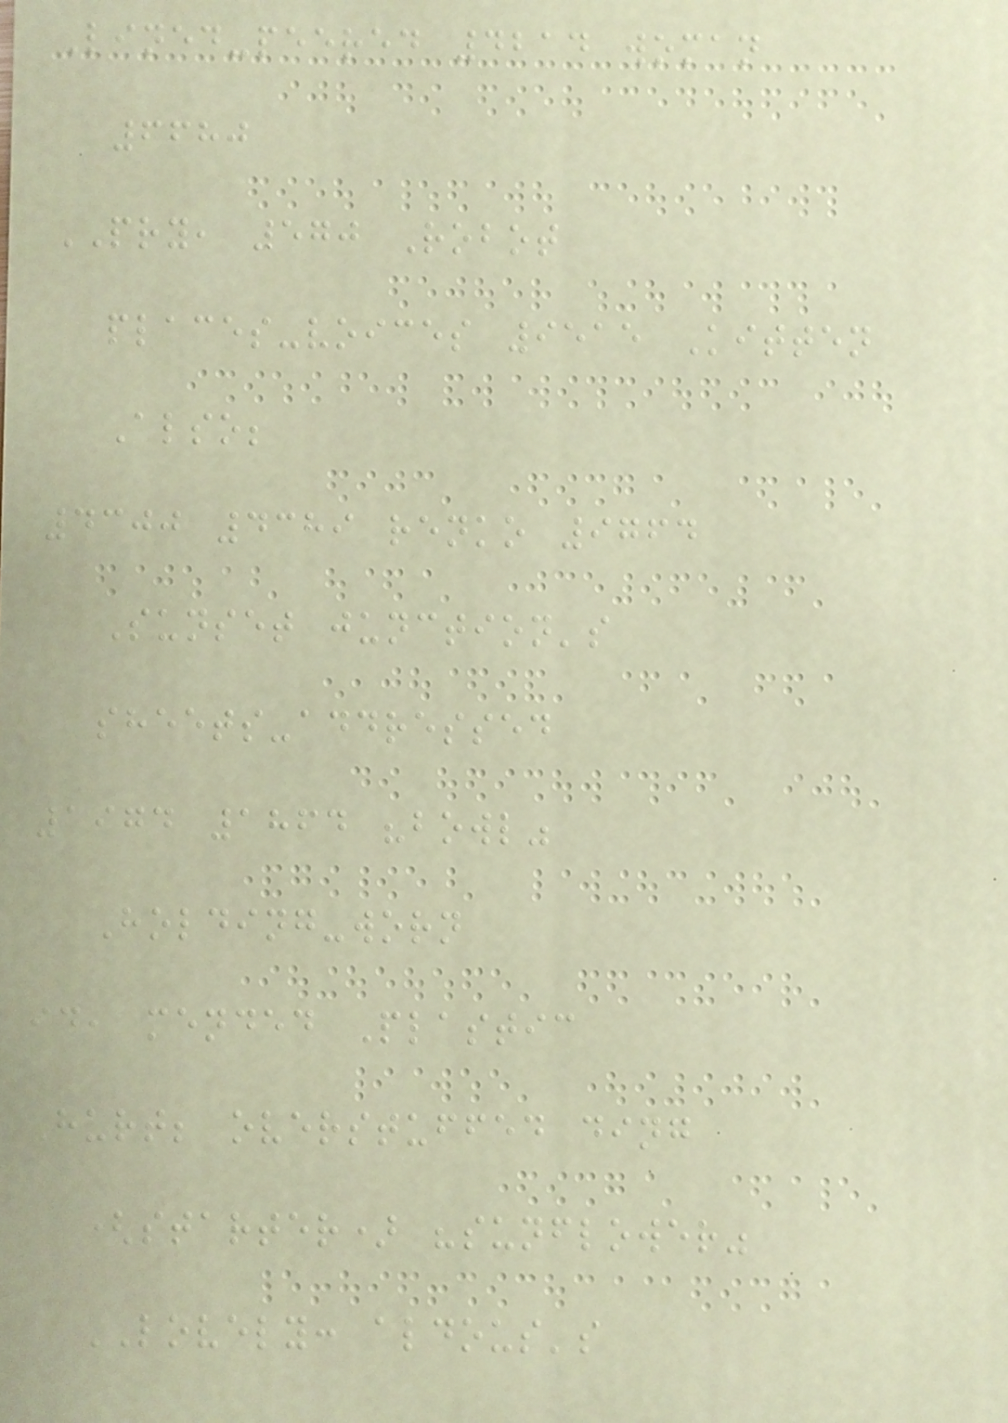Lined-peered 4214 woman
6680
PRY, 570 Robot
places-voices 9515 Kitten
Also;
4300 4389 renko 9764
Sunset junction's
sheets-addressed
1974 1864 "bowl"
Holding-worn
id, mended Plastic
Hurt; overstuffed ding
(starter) "sunflower"
LOVELY: aldous's
